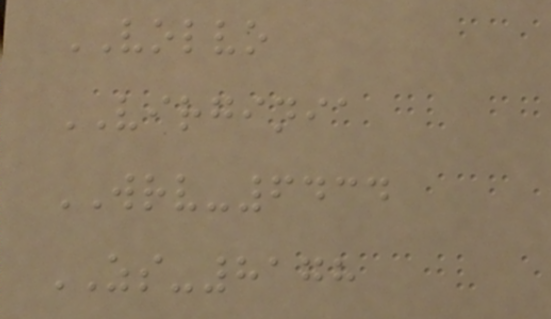VOLVO
VIRGINIA
WRV-6434
ZS-8178
